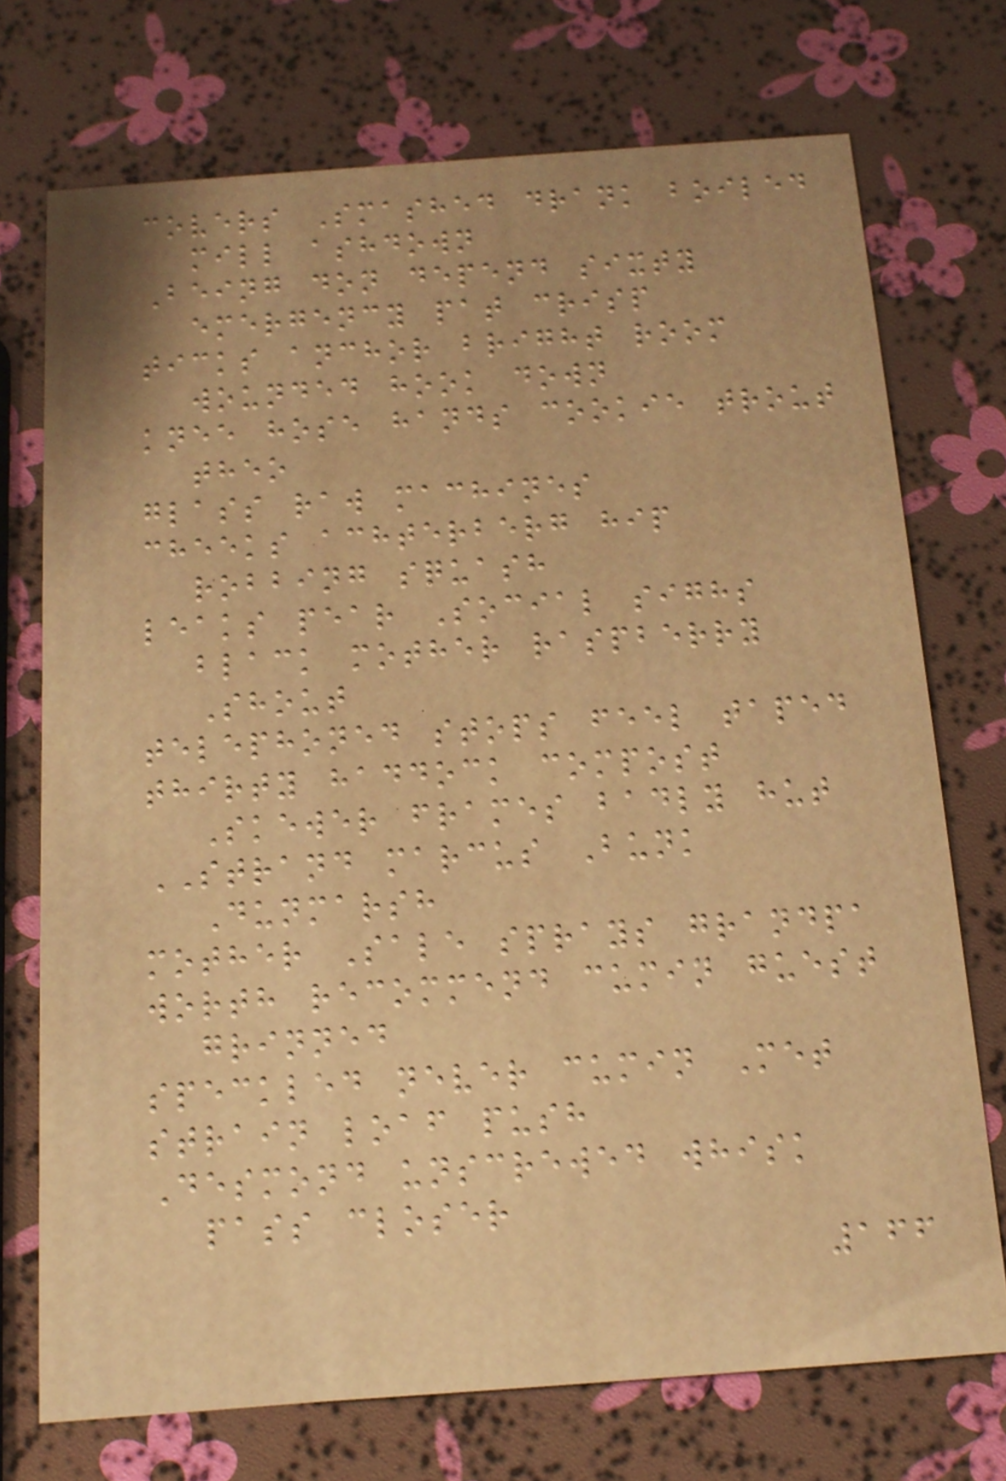covers Smashed drank boiled
mill ashdown
Being don depend sixty
emergency pat crisp
ticks anchor bright room
wounded hook down
knee hose hands cookie trout
theo
glass raw machines
cheeks achterberg hip
robbing squash
leaks pear Social sighs
black mother raspberry
Shout
telephoned stops feel taped
thirty haddock compost
Skewer frames badly hut
STRAND marcus Bunk
Dunmarsh
mother Sale sprays grandpa
worth recommend cumin guest
grinned
speckled never cumin Met
strain loaf push
Desmond unscrewed whisk
pass closer
166
